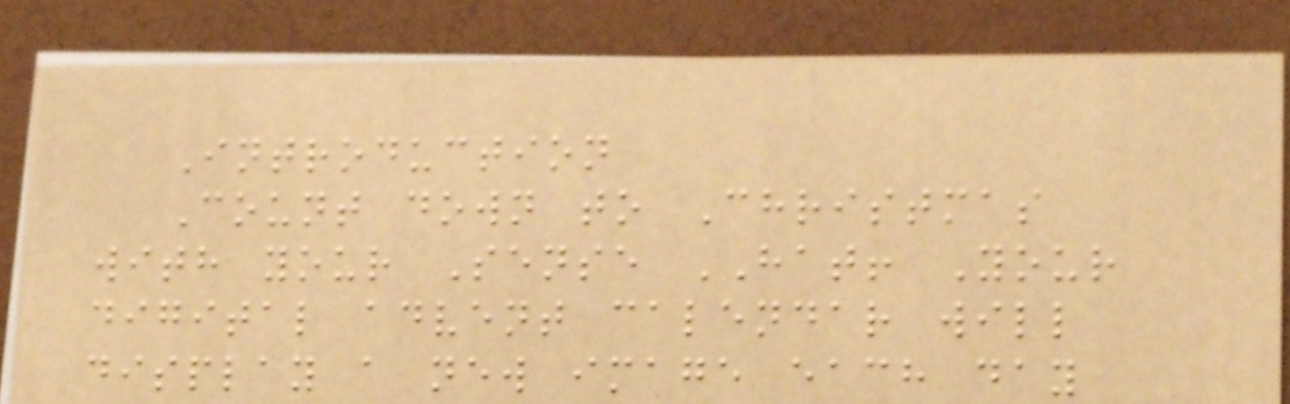Introduction
Count down to Christmas
with your Sense HAT! Your
digital advent calendar will
display a new image each day
